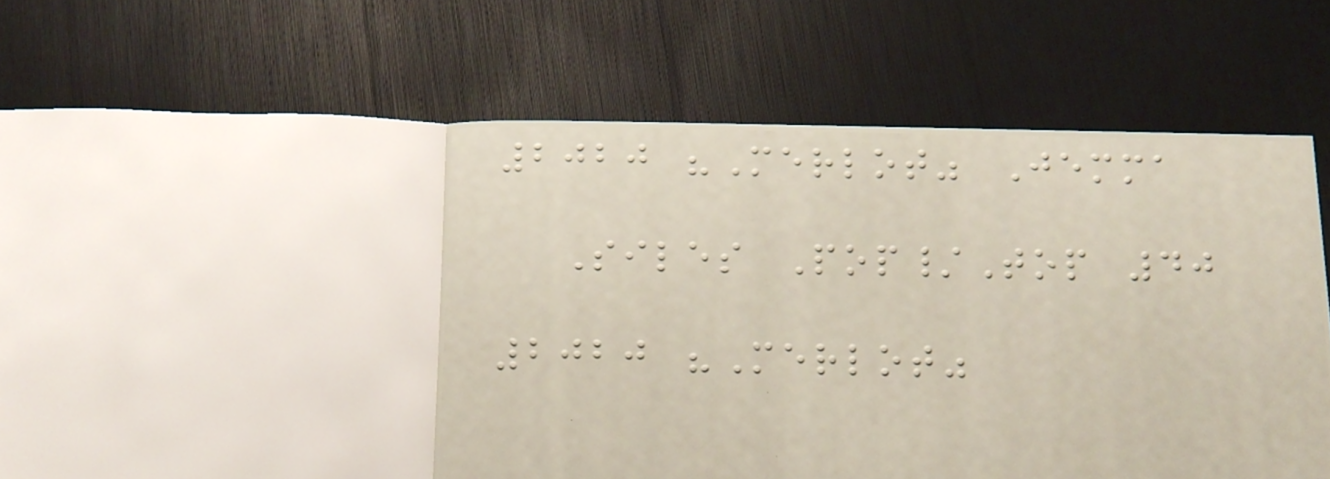2020 "Merlot" Jemma
Siles Pop/Top 40
2020 "Merlot"
